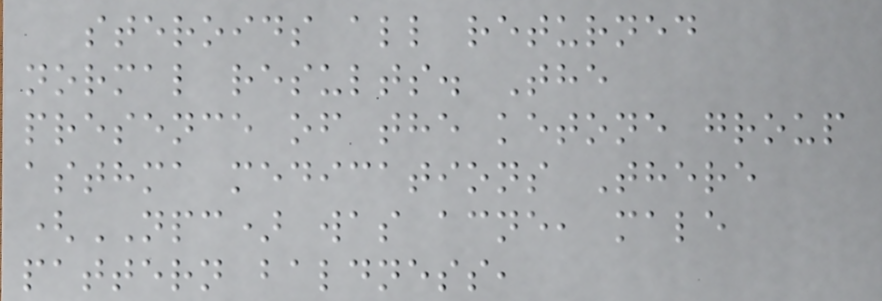steroids all returned
normal results. The
presence of the ketone group
asthma medications There
(NPC) was acne, male
pattern baldness,
